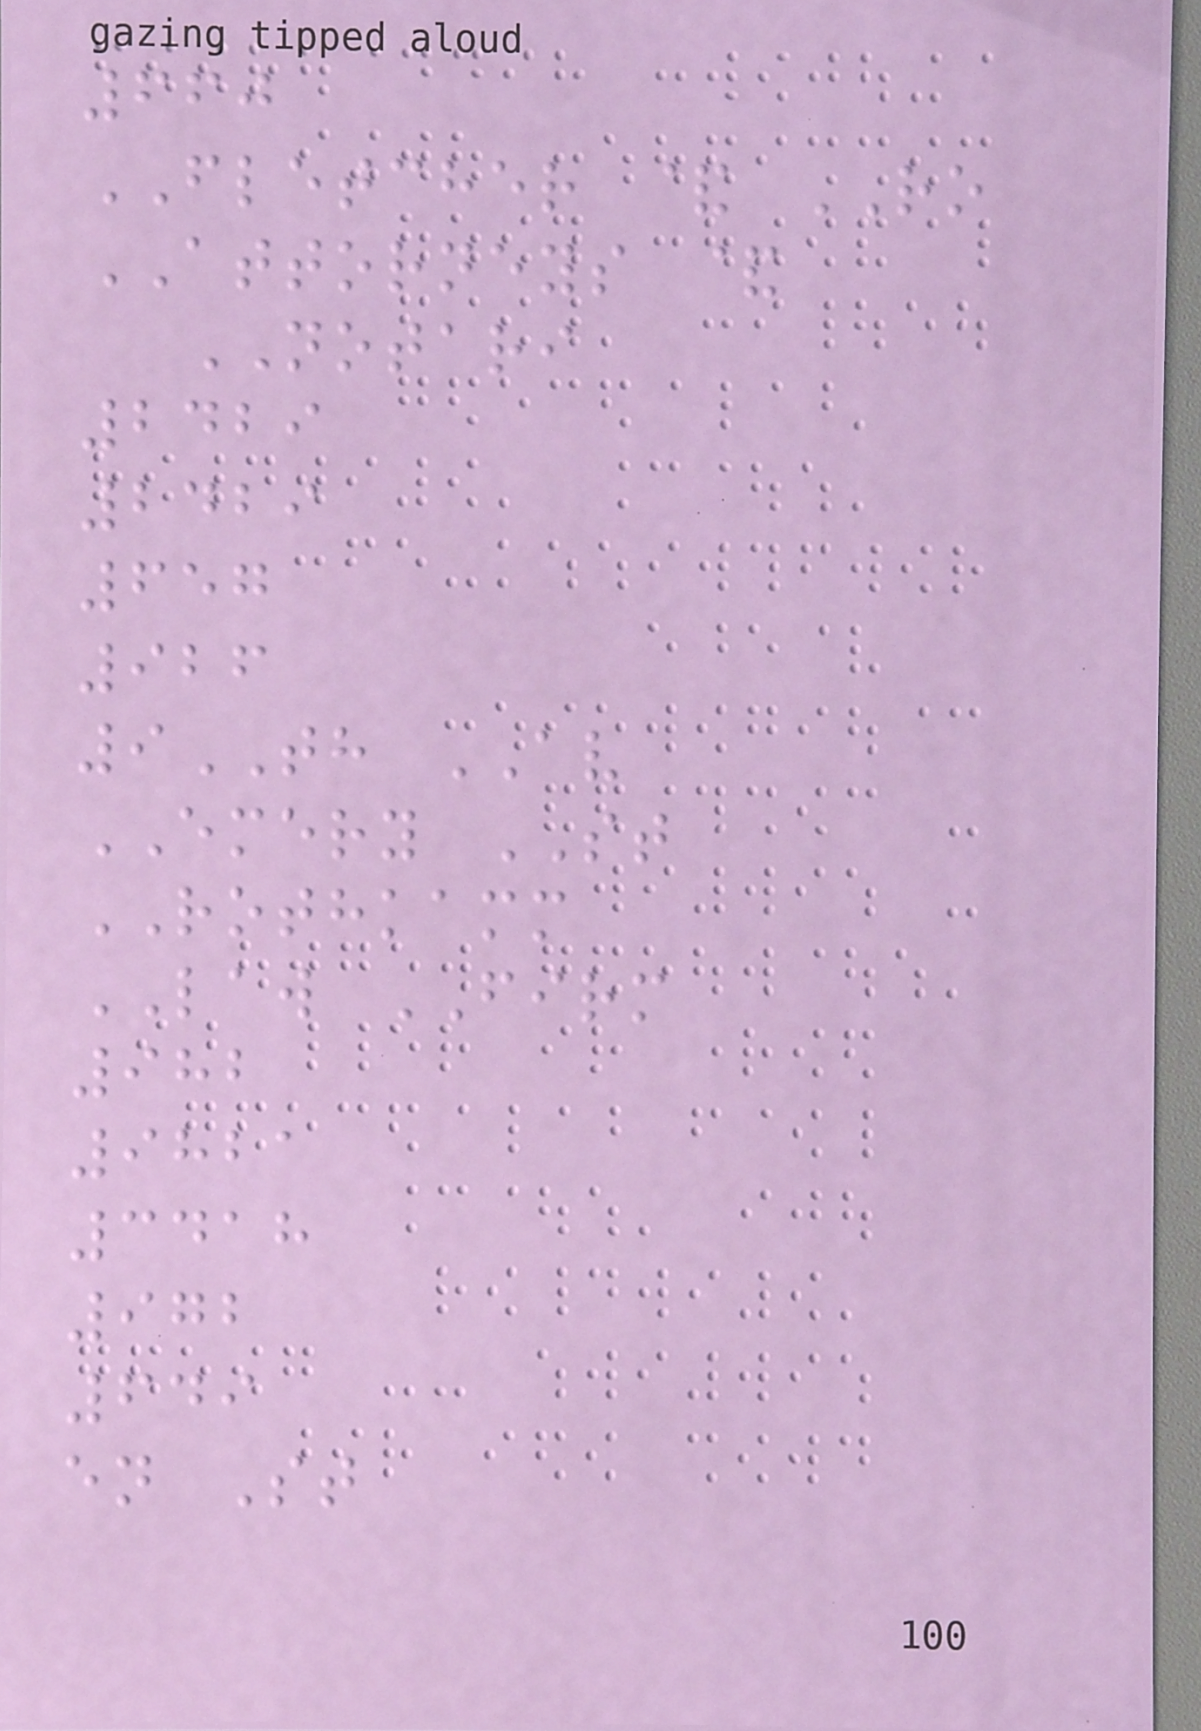660
FLETCHER & RO
ATTORNEYS &
NOTARI
2429
2429
657
926
9TH AV
EMERY ST
ROTHKAMM
LAW FIRM
982
9821
3418
972
649
en St
